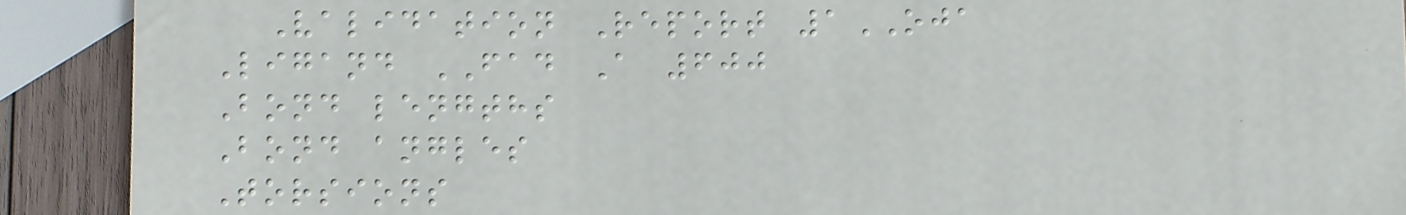Validation Report 1OJA
Ligand FAD A 600
Bond lengths
Bond angles
Torsions
